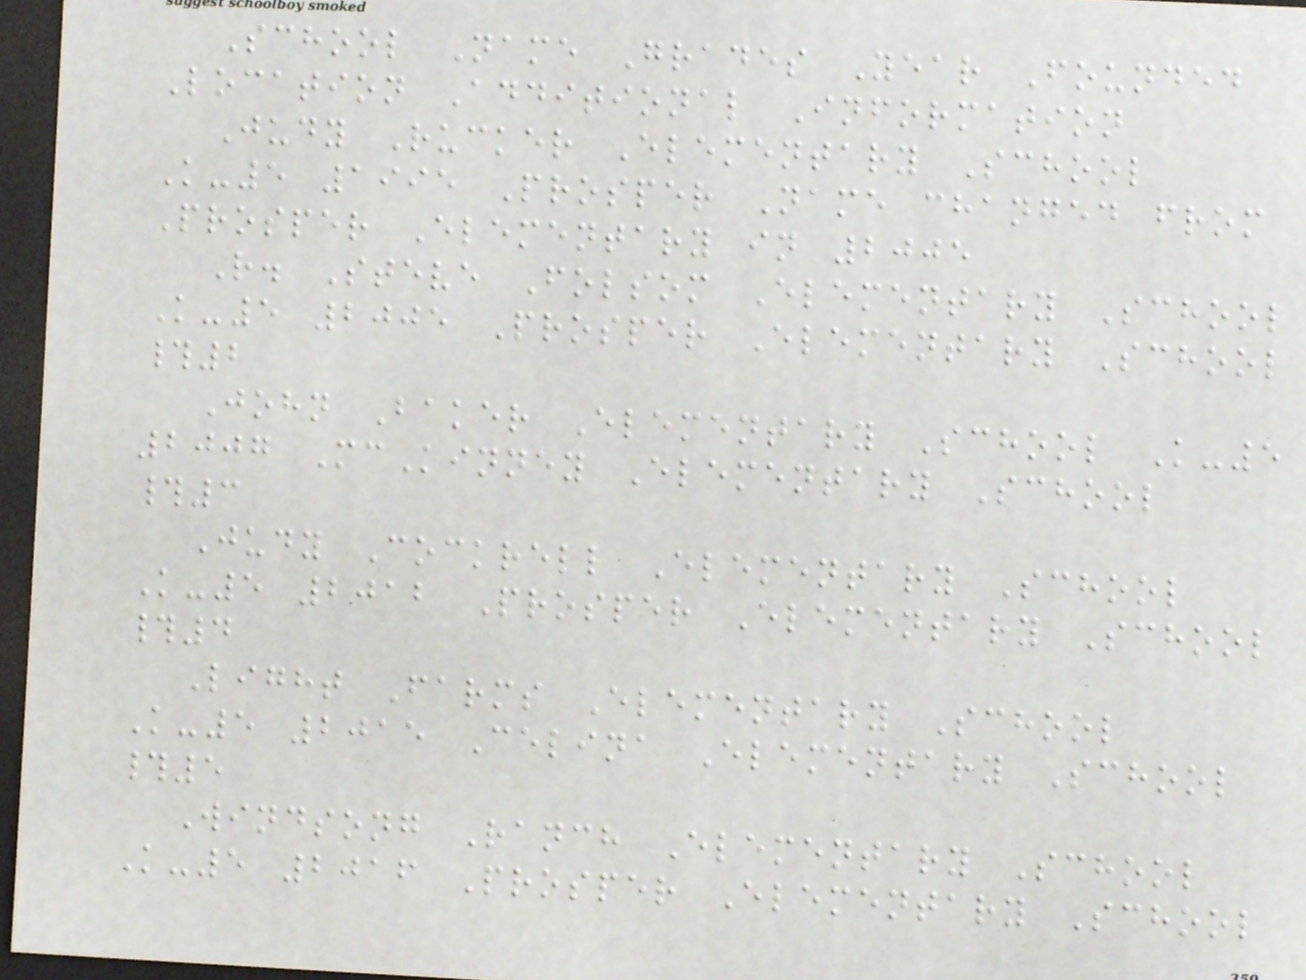School Name Grades Year Founded
Location Additional Information
Judy Rucker Elementary School
K-5 1995 Prosper Name changed from
Prosper Elementary in 2005
R. Steve Folsom Elementary School
K-5 2005 Prosper Elementary School
#2
John Baker Elementary School K-5
2007 McKinney Elementary School
#3
Judy Cockrell Elementary School
K-5 2012 Prosper Elementary School
#4
Light Farms Elementary School
K-5 2015 Celina Elementary School
#5
Windsong Ranch Elementary School
K-5 2016 Prosper Elementary School
